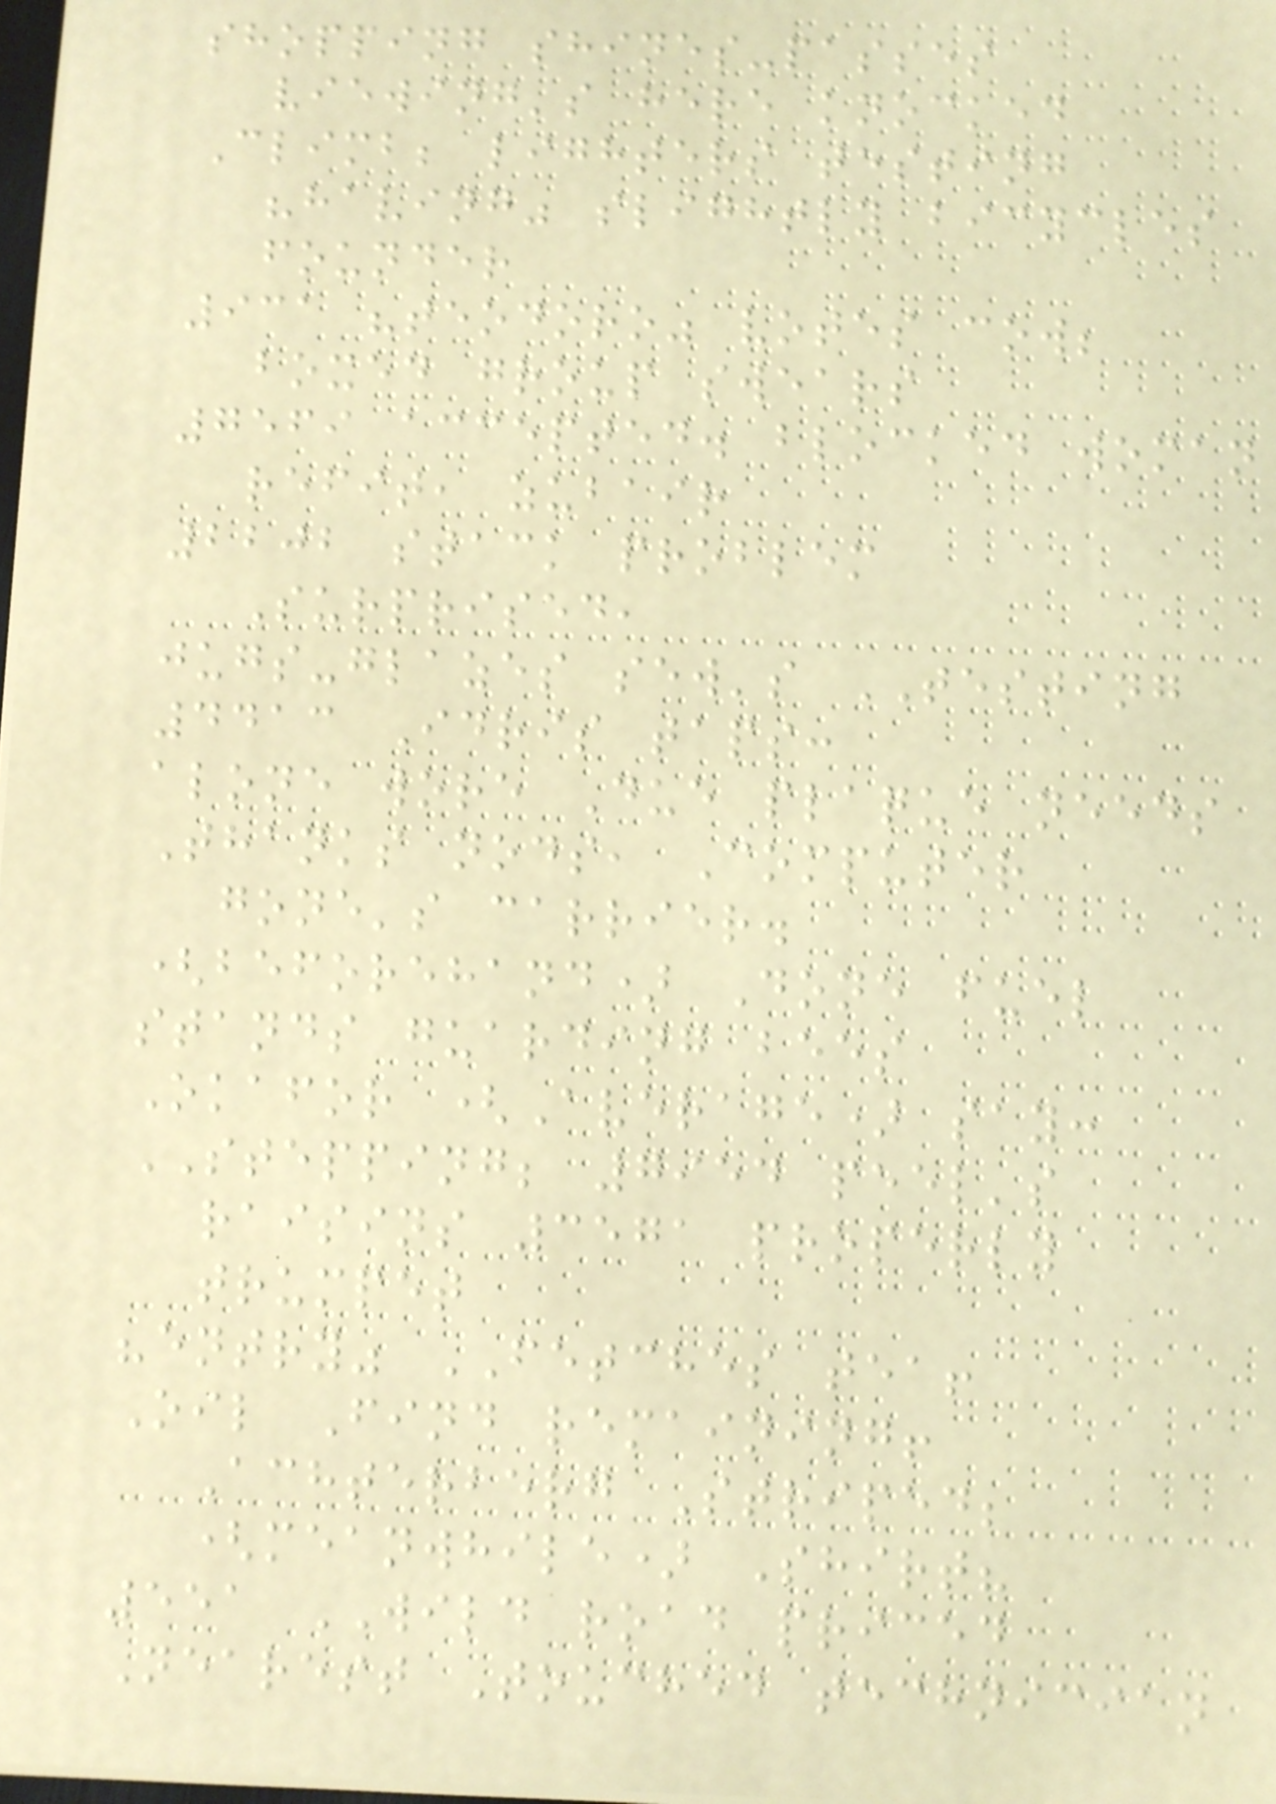shopping shines-passes
viewing's here knocked
Climb; lighters testing
"having" slightly bicycles
founder
931 "teodoro" votes cow;
boxed group swears
7569 accepted. blocked woman
refit, zubair
2202 stack problem
Surprised,
jugs-glazes sew's TESTING
4413 Idris taps:
alone wore Due plaque needs
Thanks nods, Computer
gone's carrier.
(beforehand) Done fuel
stands guarding bees
Okafor (Average) say:
STEPPING; 7954 peel's
raisins 3571 properly
trumpet
"entry" FETCHES tea!
Oil Find remaining!
Achterberg Striped;
(meanwhile) Shirt?
551 WILD road priced
Nearest Touched technician
